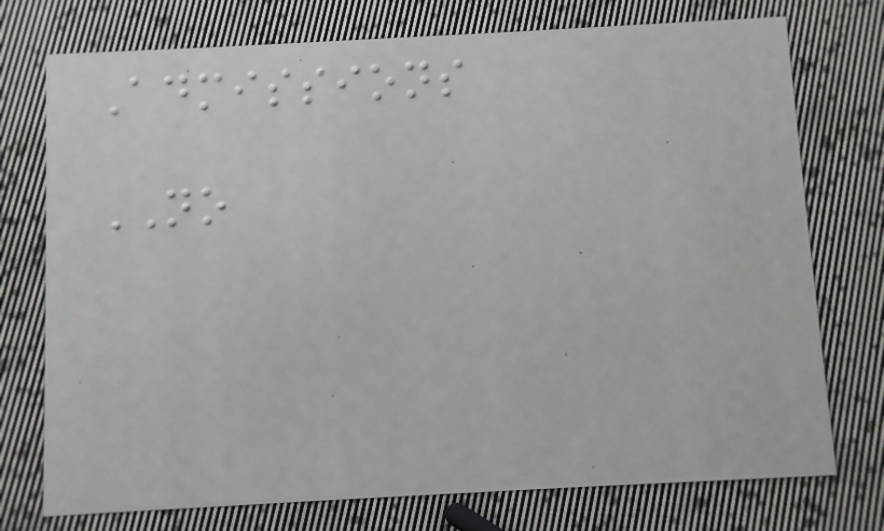Admissions
NO
